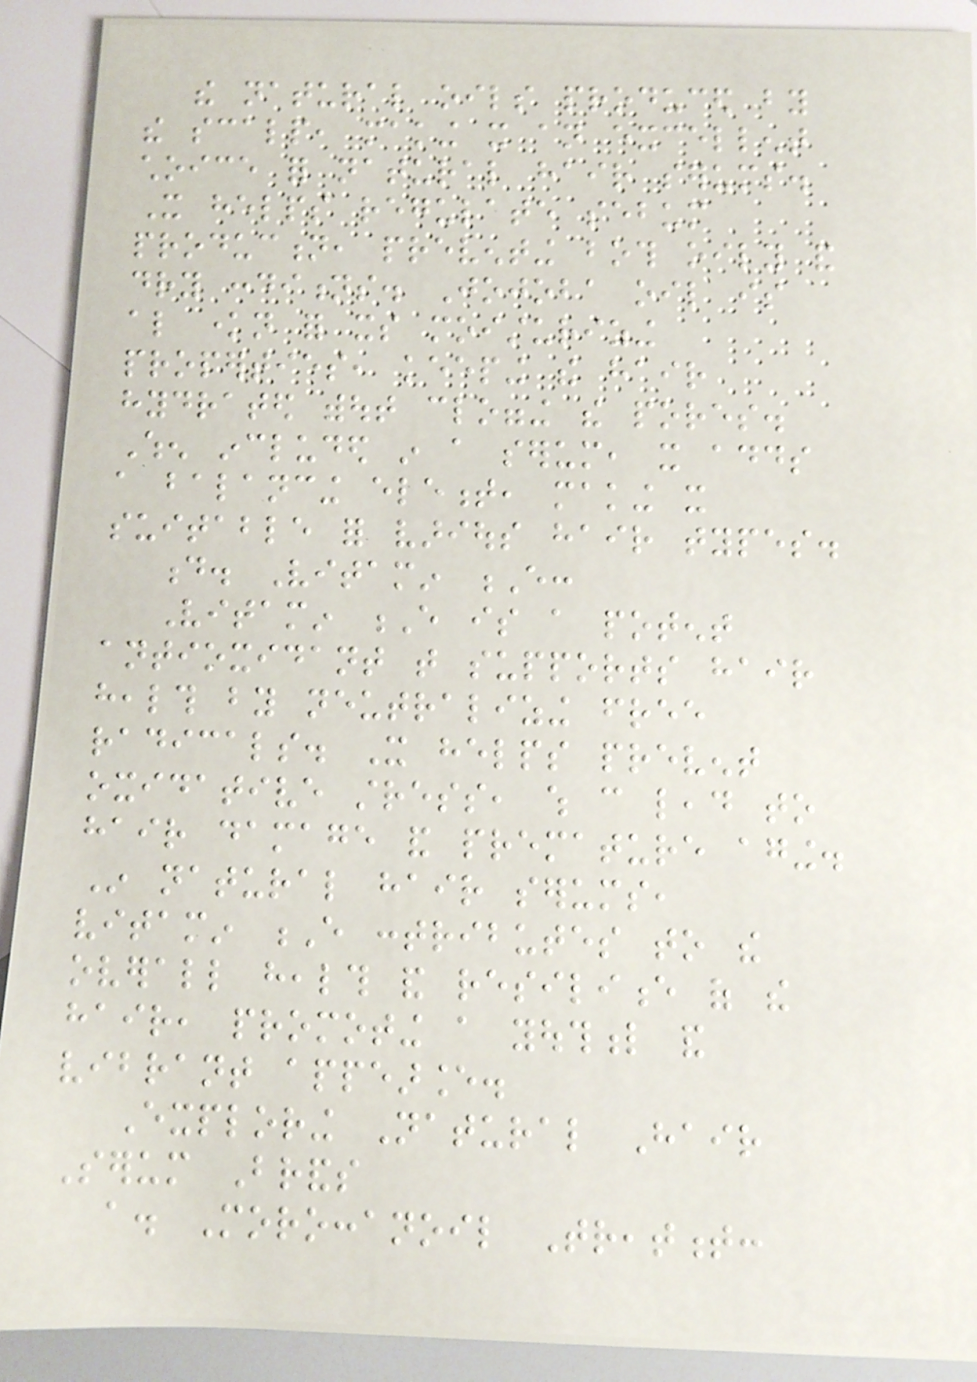the natural oils produced by
the scalp, making it an excellent
choice for natural hair serums.
It helps regulate sebum
production, preventing both oily and
dry conditions. Jojoba oil is
also known for its moisturizing
properties, keeping the hair
hydrated without clogging the pores.
When included in a serum, it adds
a balancing element, making it
suitable for various hair types.
d. Vitamin E:
Vitamin E is a potent
antioxidant that supports hair
health by neutralizing free
radicals. It helps prevent
oxidative stress, which can lead to
hair damage and premature aging.
In natural hair serums,
vitamin E contributes to the
overall health and resilience of the
hair, promoting a youthful and
vibrant appearance.
Exploring Natural Hair
Serum Brands
a. Moroccanoil Treatment:
